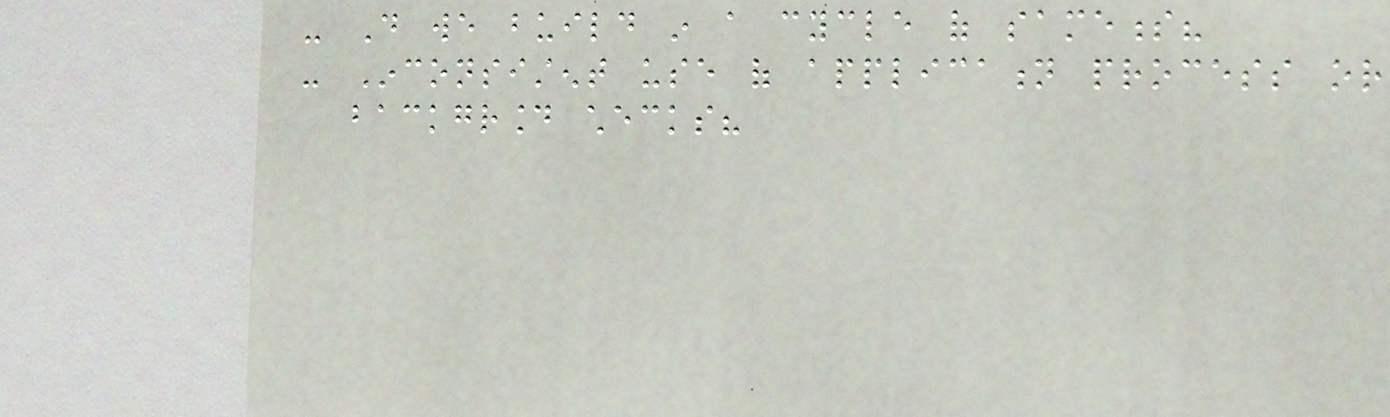- Do we build in a cycle of sameness?
- Inconsistent use of application process or
background checks?
